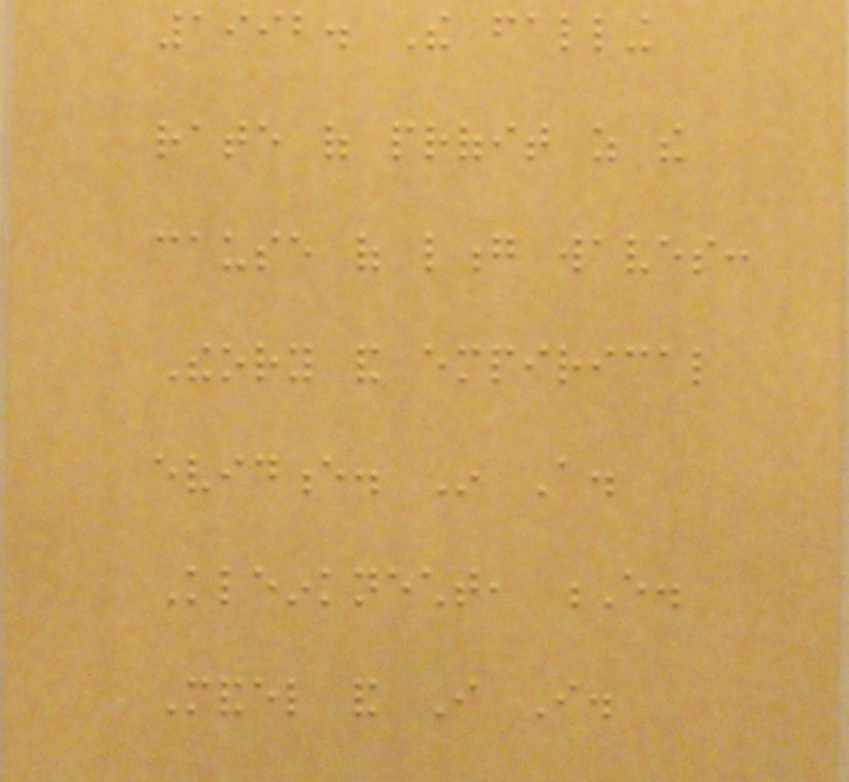1992. The falling
rate of profit as the
cause of long waves:
Theory and empirical
evidence. In A.
Kleinknecht, E.
Mandel and I I.
